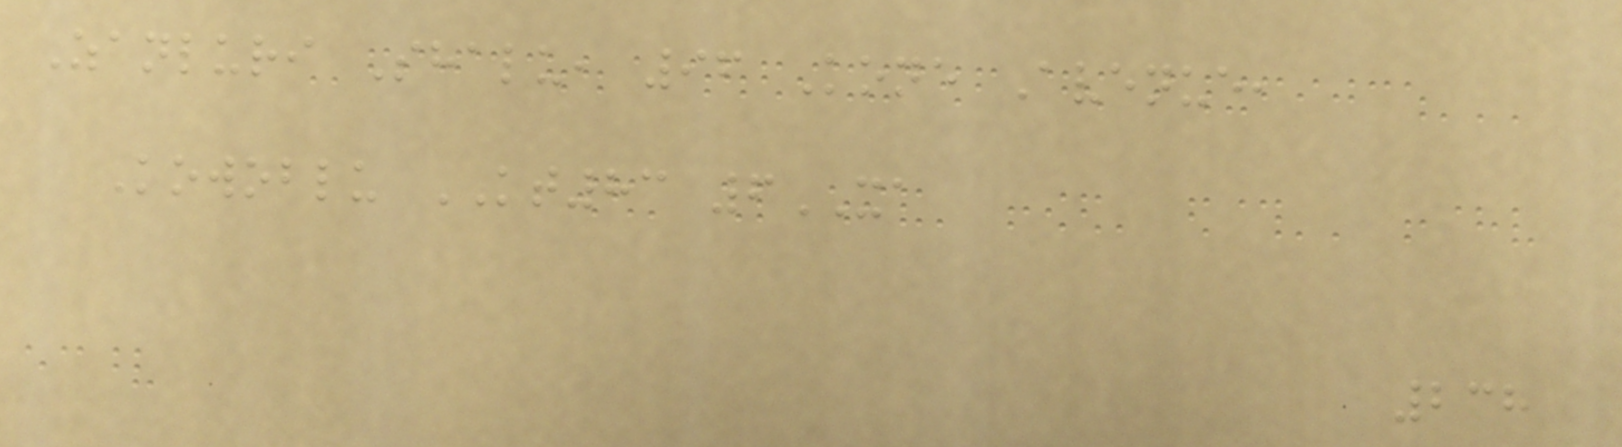Zanluri Shalu, 96 Kone Avenue,
Kowoblu KT83 6XA
238
